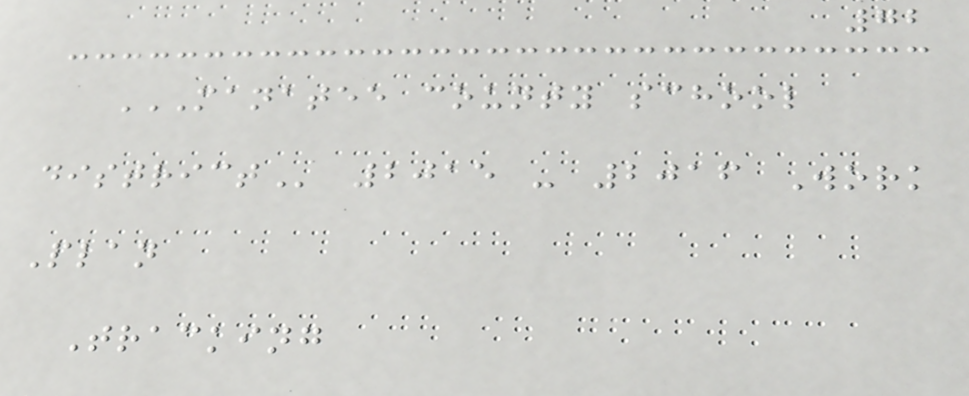72
MANATEE COUNTY SCHOOL
DISTRICT 2015 - 2016 Work
Plan
Tracking
